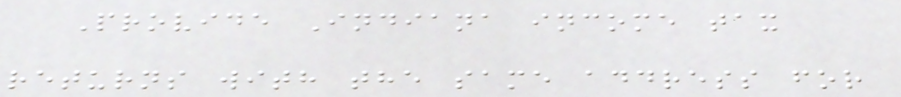Provide Indiana income tax
returns with the same address for
